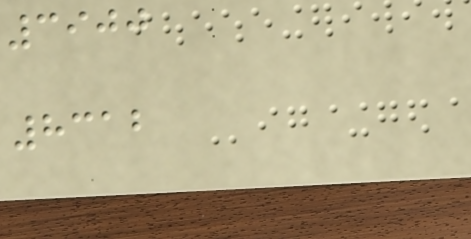3900
8312
